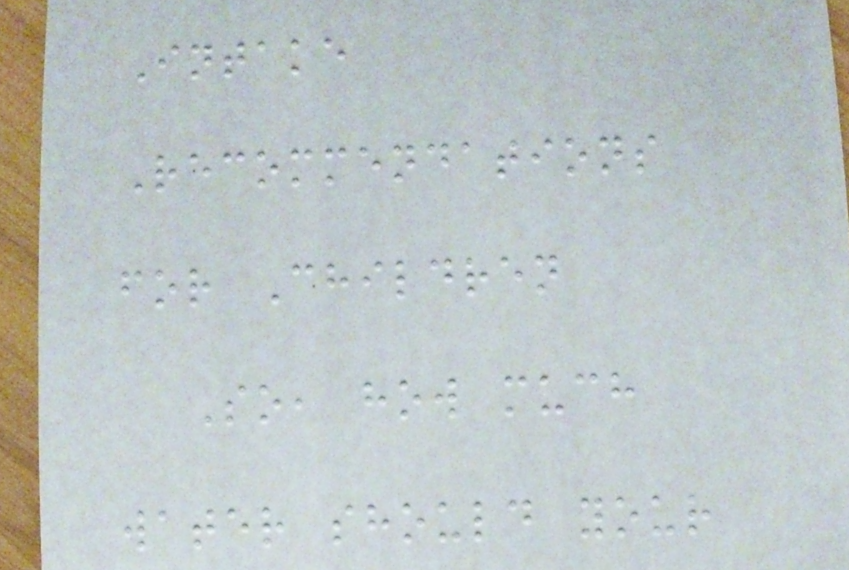Intake
Recommendations
for Children
So, how much
water should your
